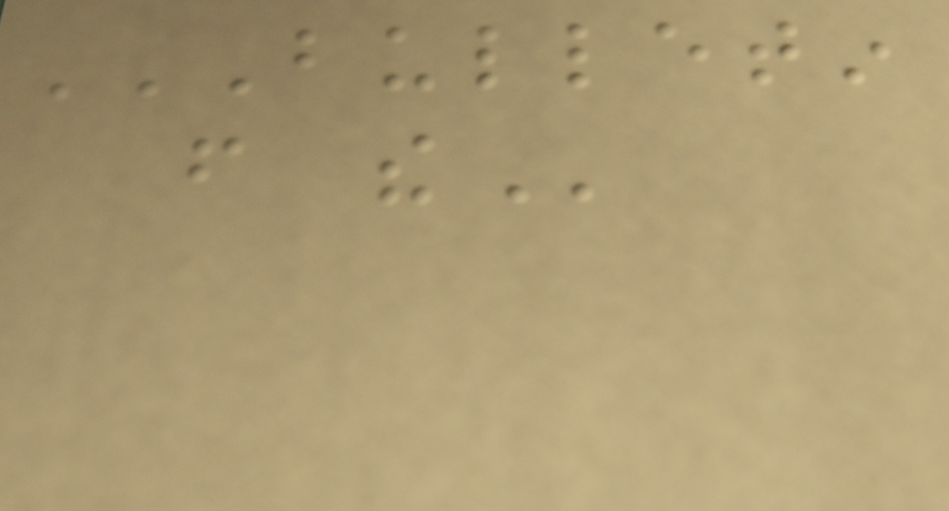BULLETIN
FROM THE
